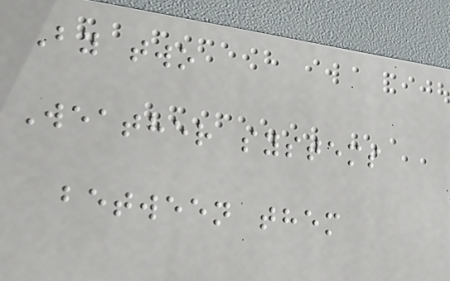By two
Weather systems
between them
